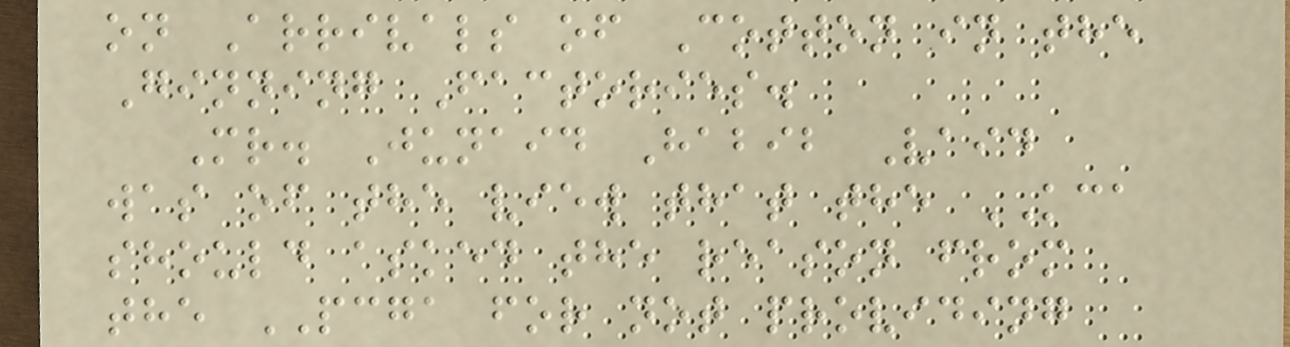on Arrivals of Cotton in the
Ginning Factories.
Mr. Junaid Habib Vaid
was of the view that the KCA
should asked the reason from
the PCGA for not providing
